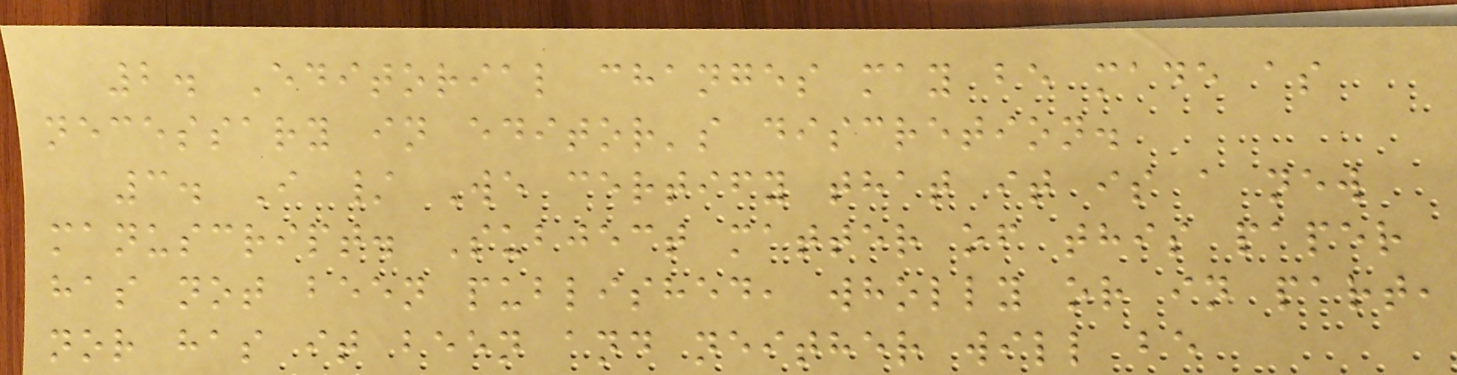2. Editorial changes may be made as
necessary in editor's discretion.
3. I / We certify that it is a new
manuscript. Subject matter of this paper
has not been published, wholly or in part,
nor has it been and neither will be
